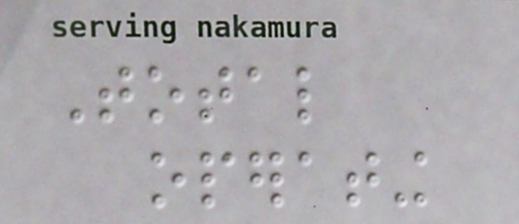Total
operating
